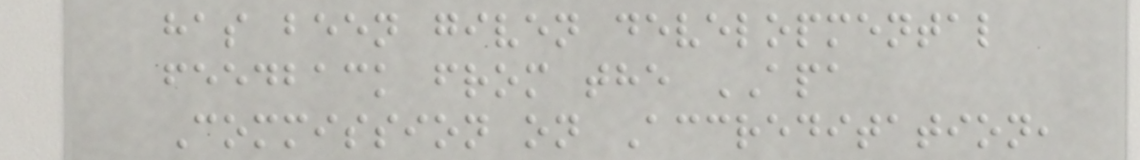has been given developmental
feedback from the APA
Commission on Accreditation,
